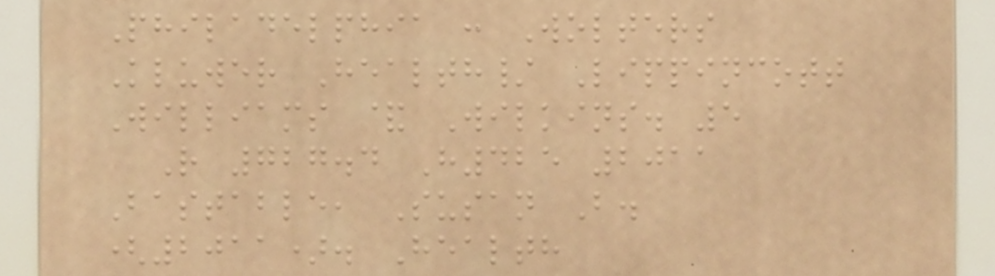Philadelphia : Wolters
Kluwer Health/ Lippincott
Williams & Wilkins. 5
R 727.4 H425 2011
Bastable, Susan B.
(2011). Health
